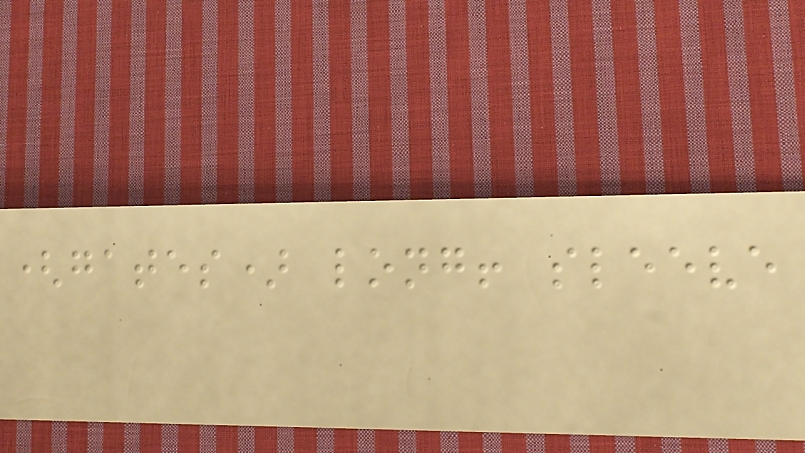(gates) long! sleeve
